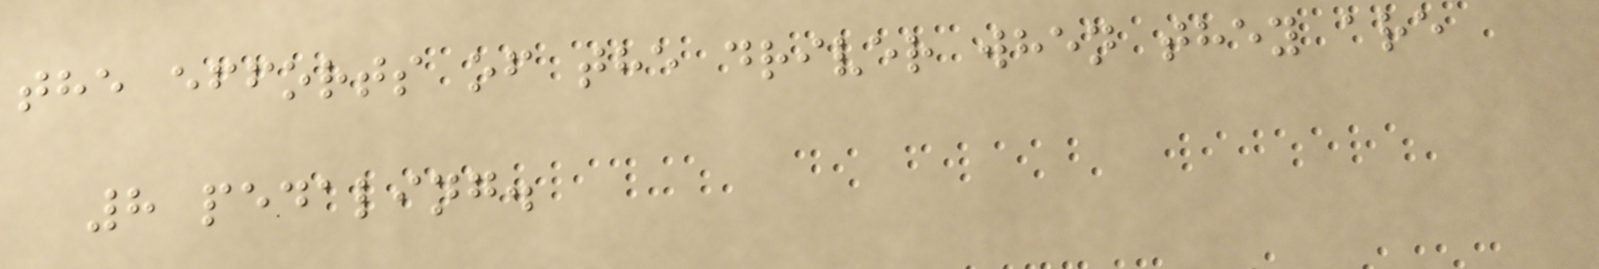the efforts of the driver when they are
8 pedaling.
